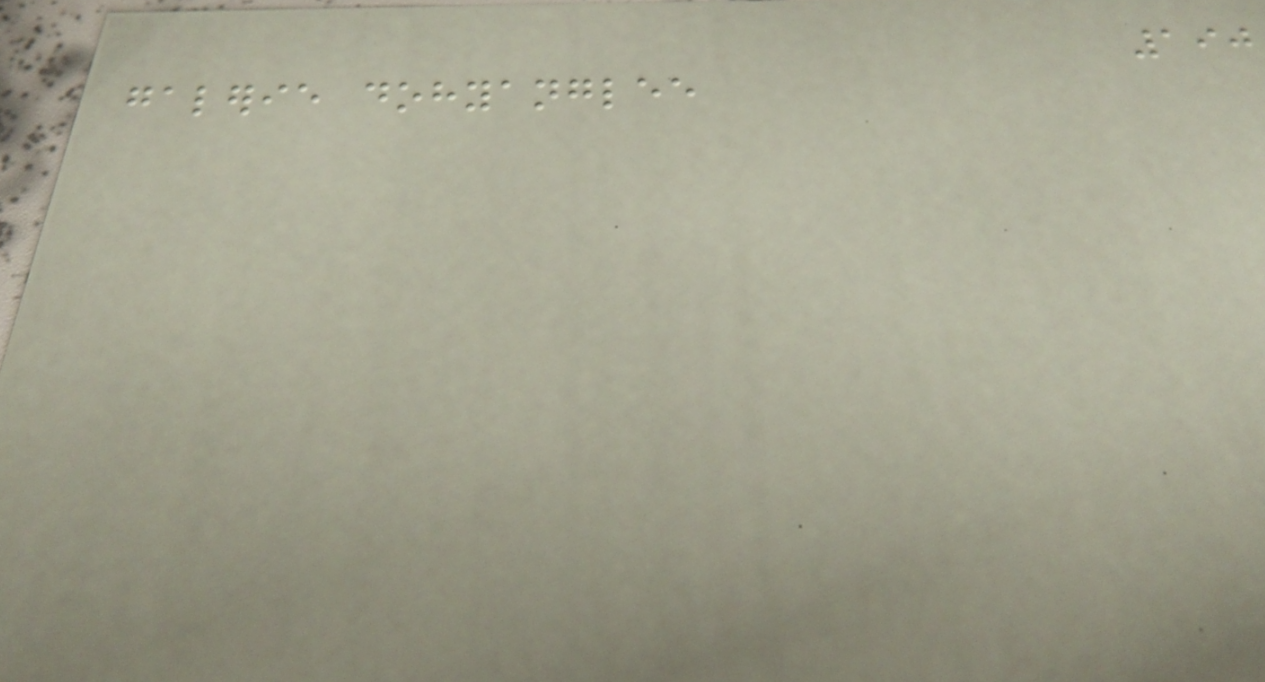190
galerie dohyanglee
